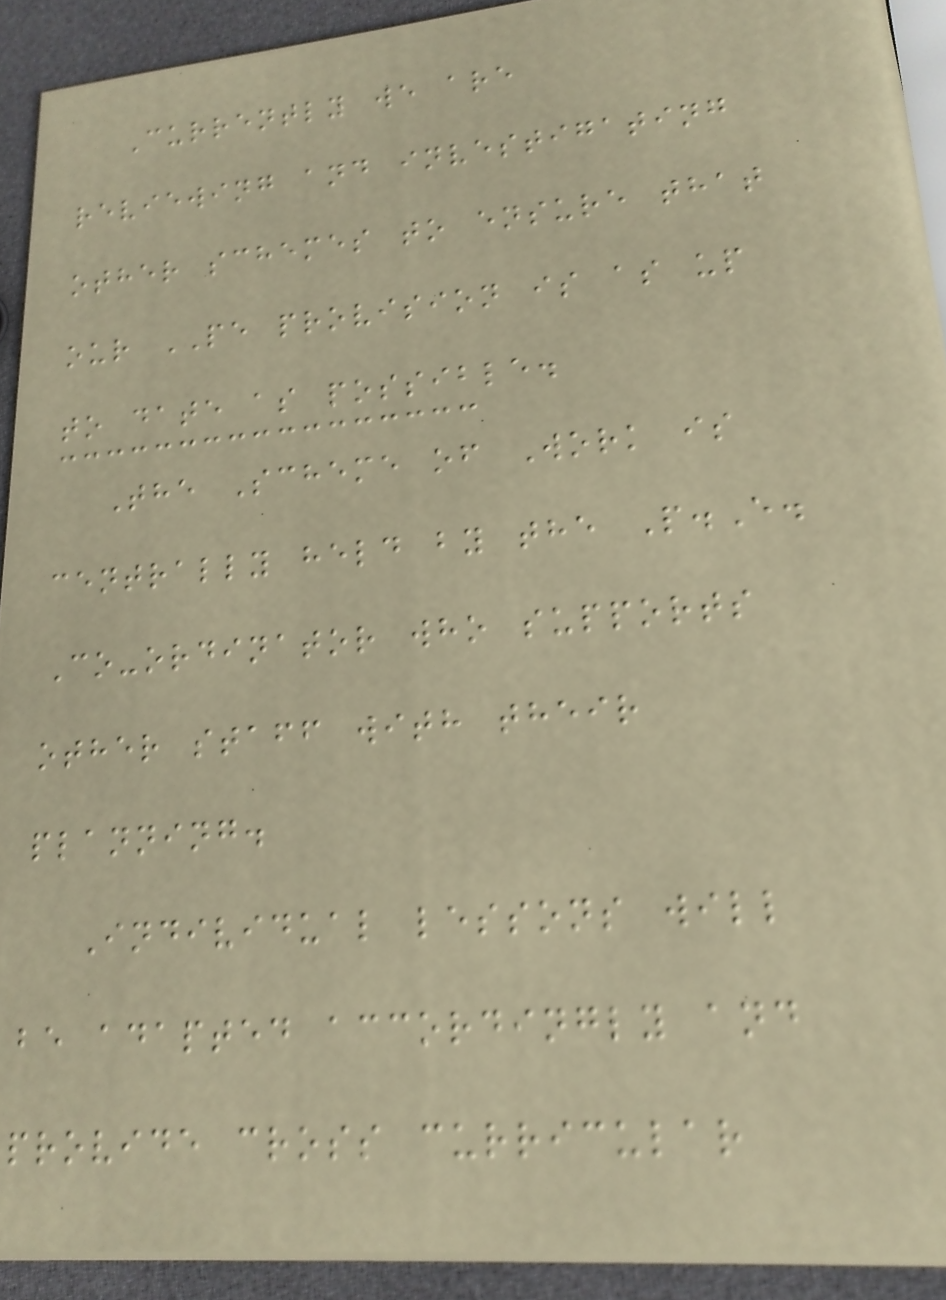Currently we are
reviewing and investigating
other schemes to ensure that
our PE provision is as up
to date as possible.
The Scheme of Work is
centrally held by the P.E.
Co-ordinator who supports
other staff with their
planning.
Individual lessons will
be adapted accordingly and
provide cross curricular
